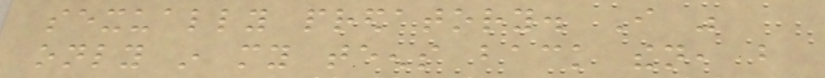sexually predatory. I was
only in my teens back then, but
